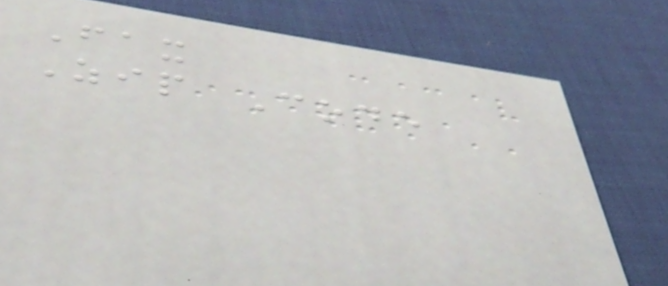Fax
Zip Code
